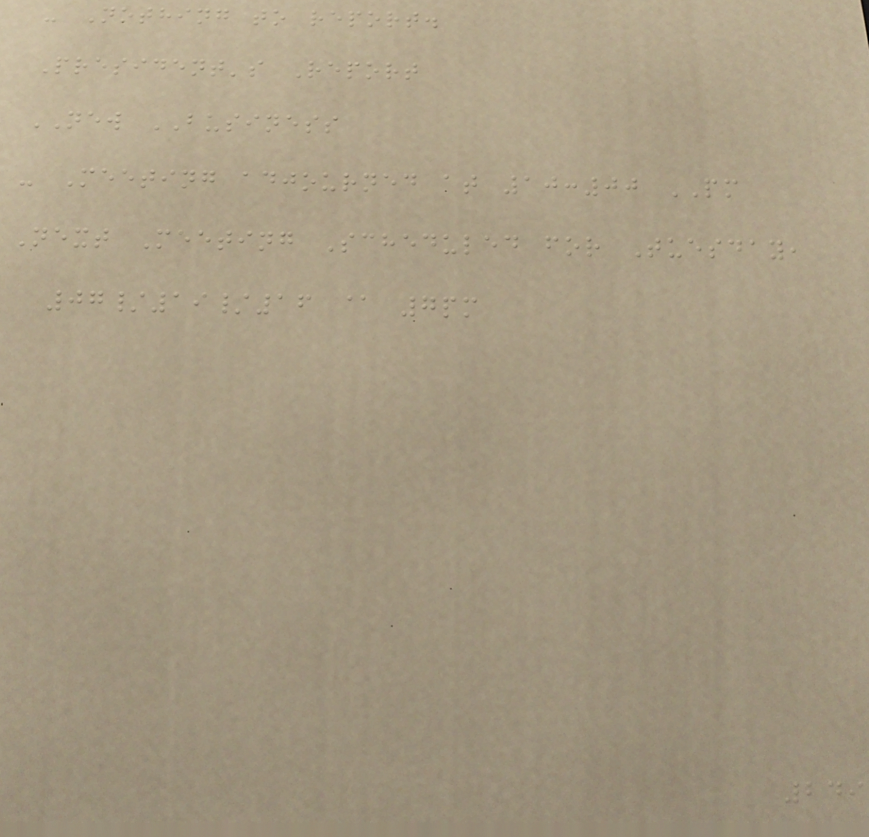- Nothing to report.
President's Report
NEW BUSINESS
- Meeting adjourned at 10:00 PM
Next Meeting Scheduled for Tuesday,
07/19/16 @ 7pm
249
